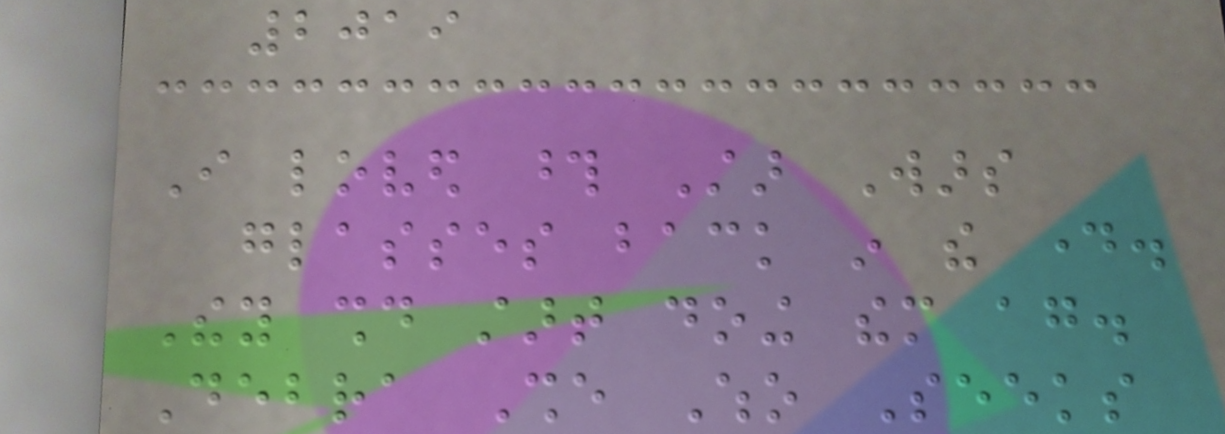2019
I loved those Star Wars
glasses back in the day.
They should start doing them again.
Debra She Who Seeks
